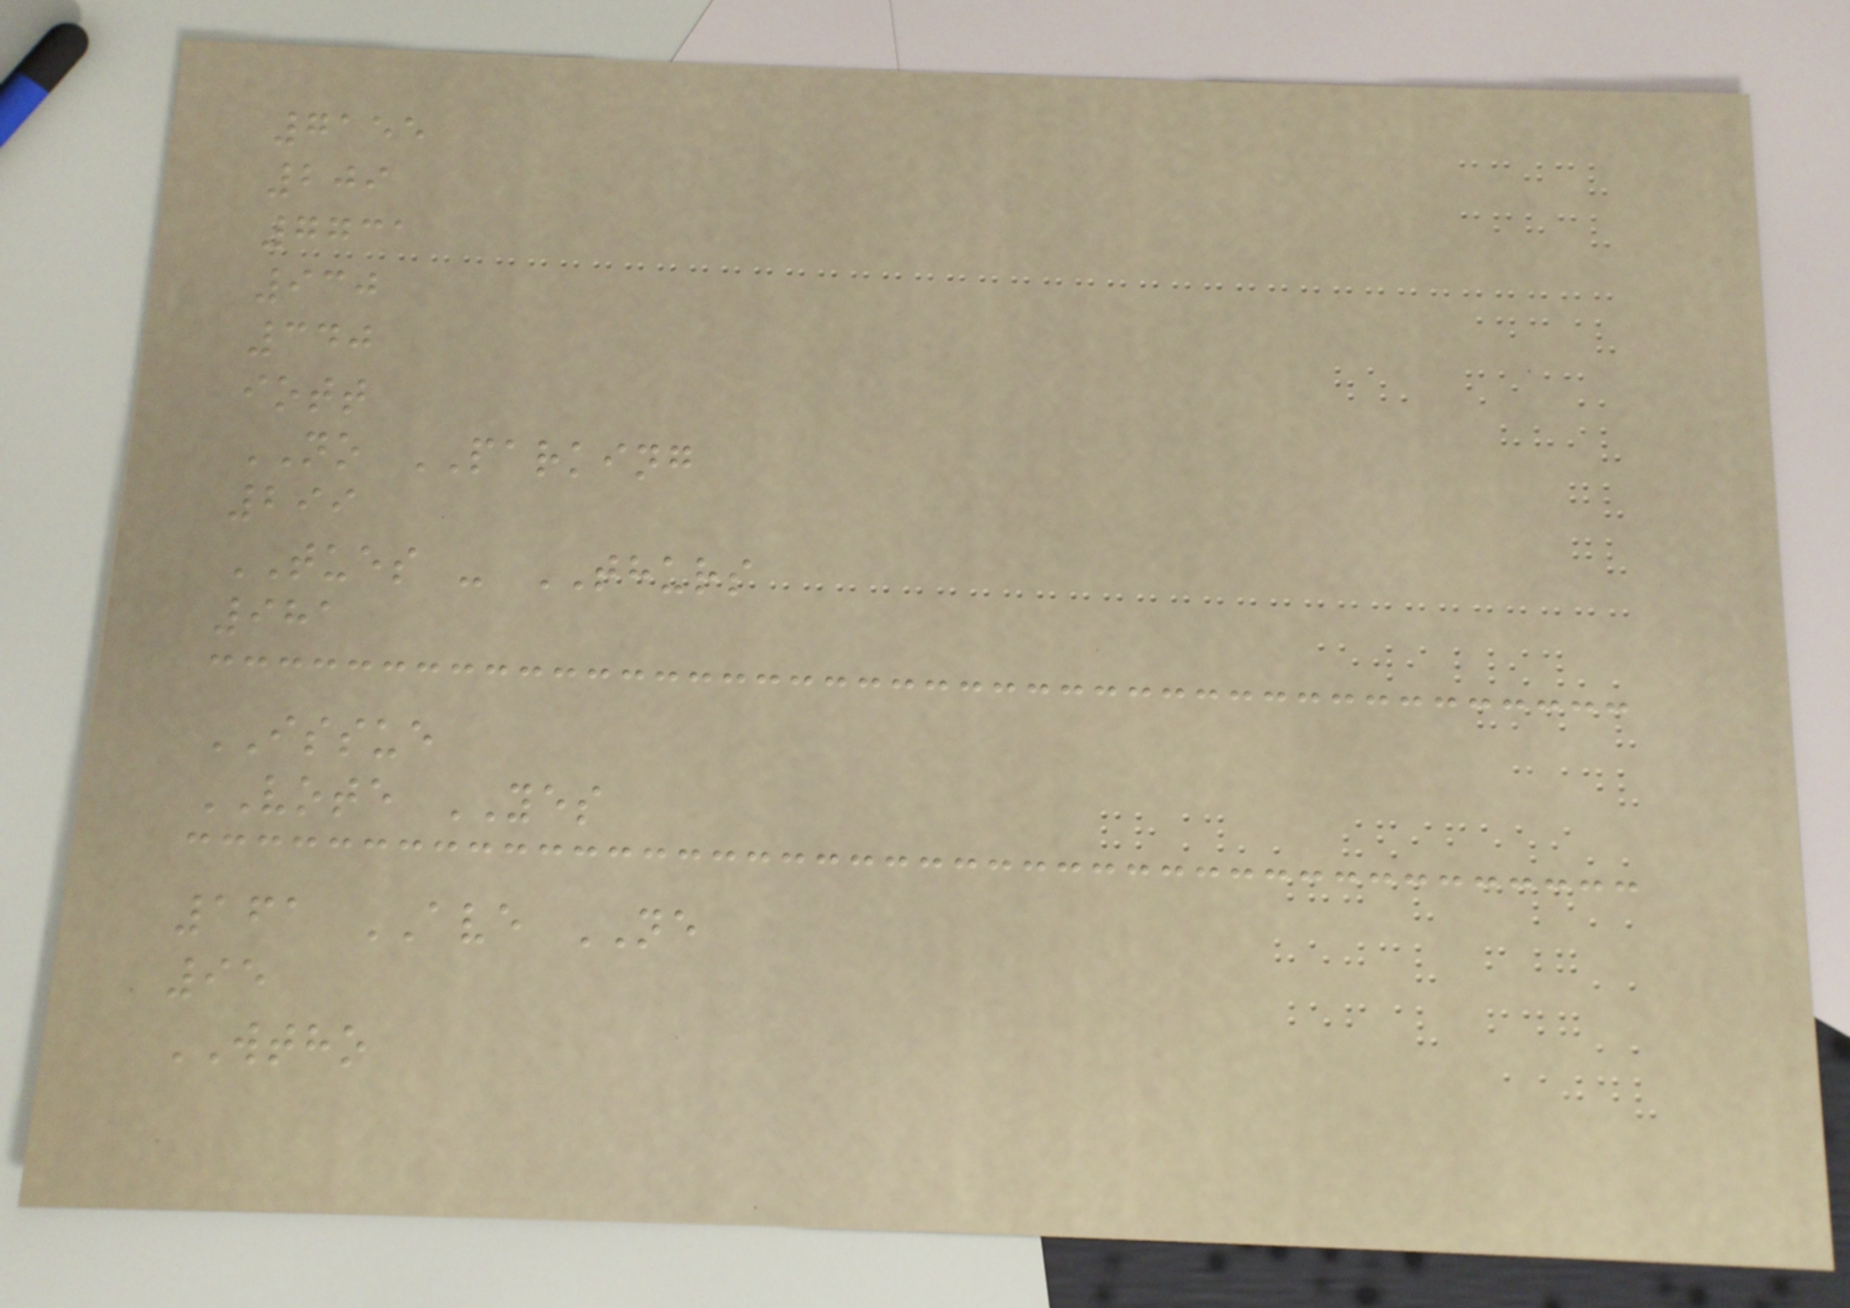7155
209
7731
930
340
iott
NO PARKING
299
TUES - THURS
981
ISSUE
VOTE YES
161 AVE NE
95
WTHO
